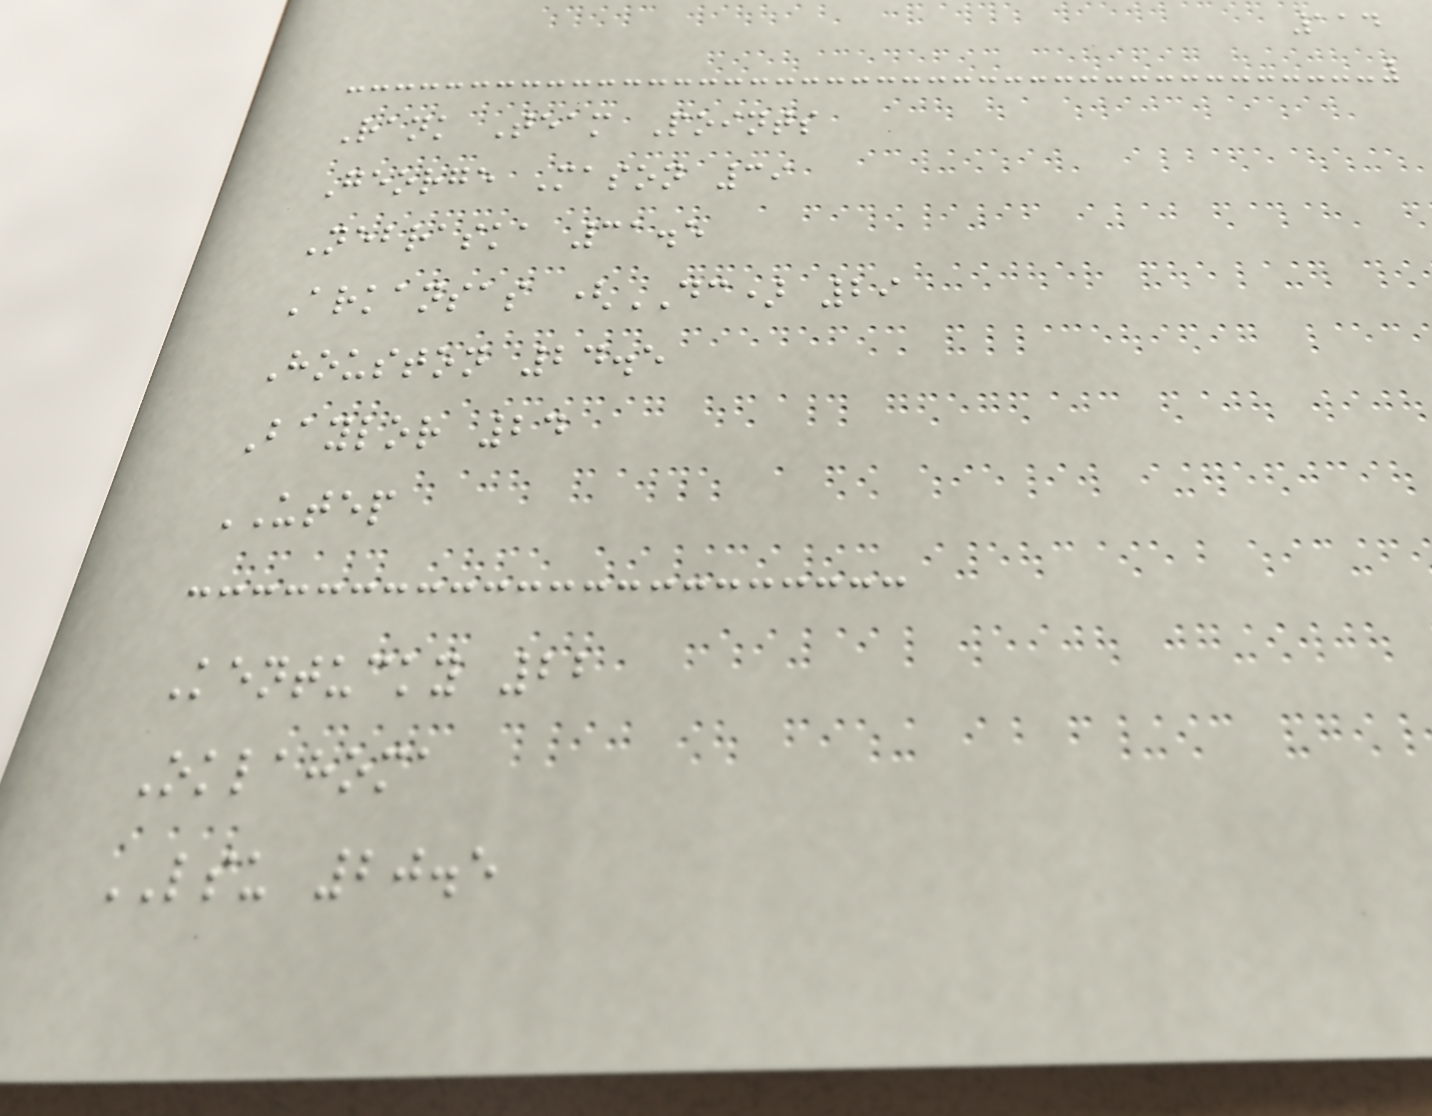114
Rank Team Points
George Mason 39
Nebraska 31.5
Arkansas (DC) 29
Houston 24.5
Baylor 24
UTEP
Kentucky 22
Oklahoma
LSU 20.5
